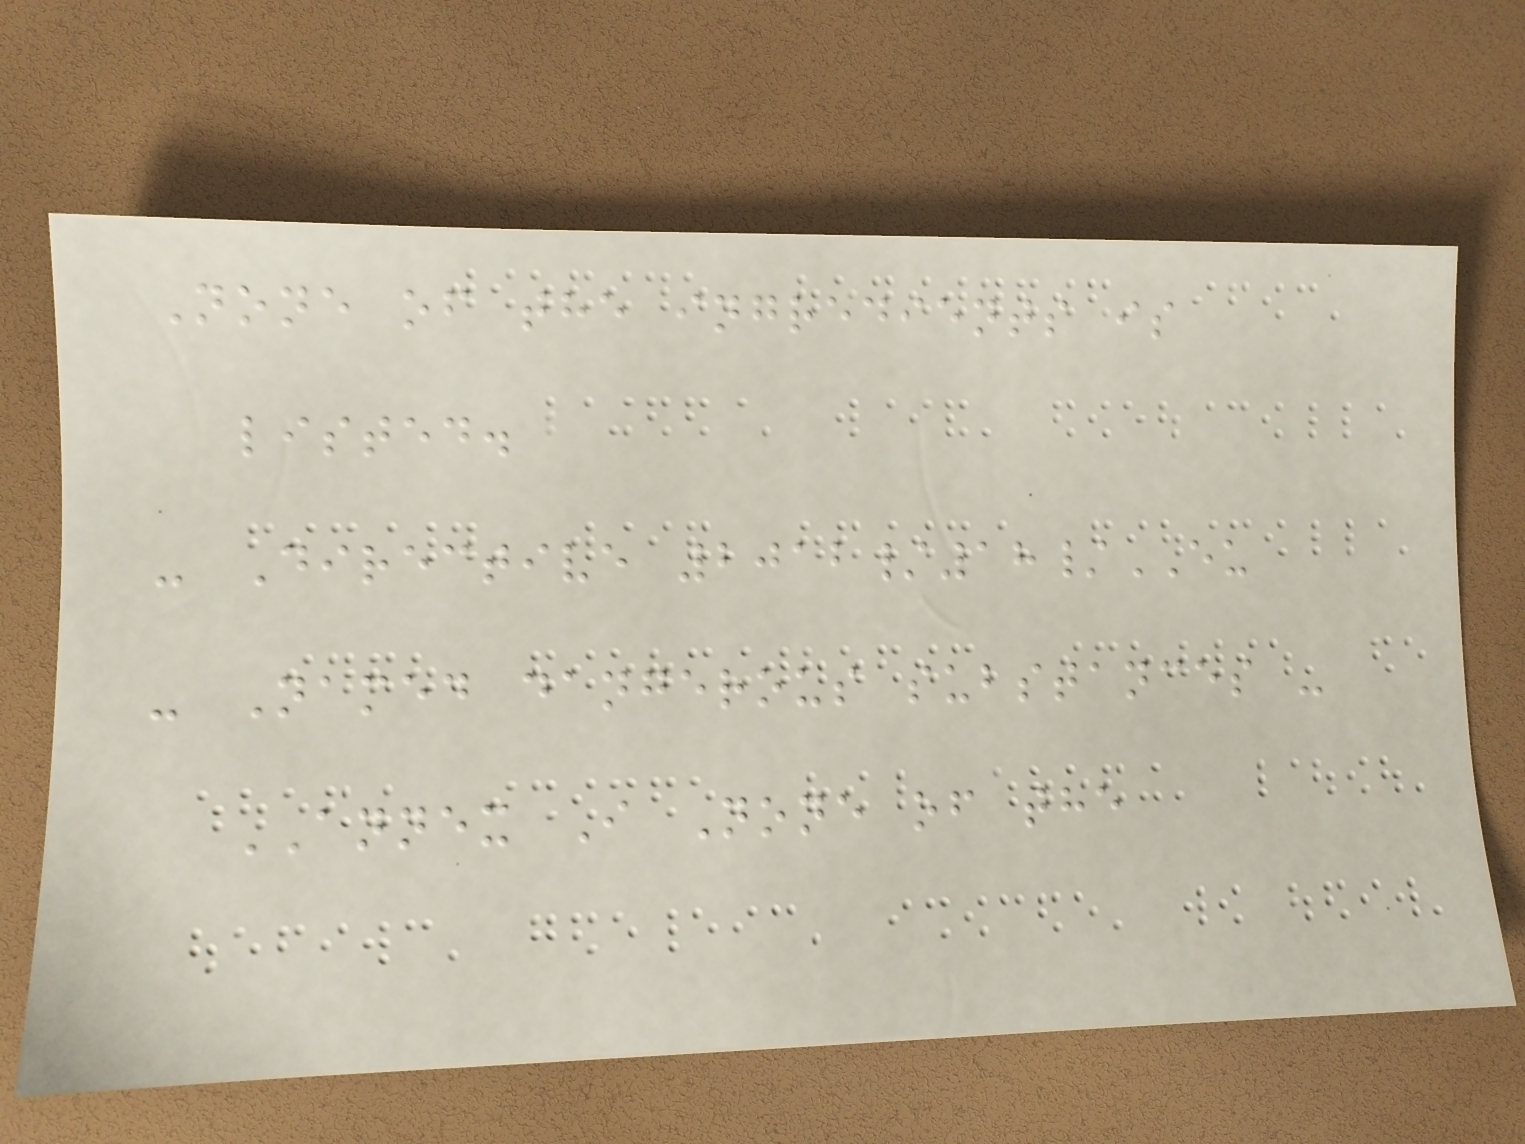None of the ingredients is
listed.
- Directive 2012/18/EU
- Named dangerous substances -
ANNEX I None of the
